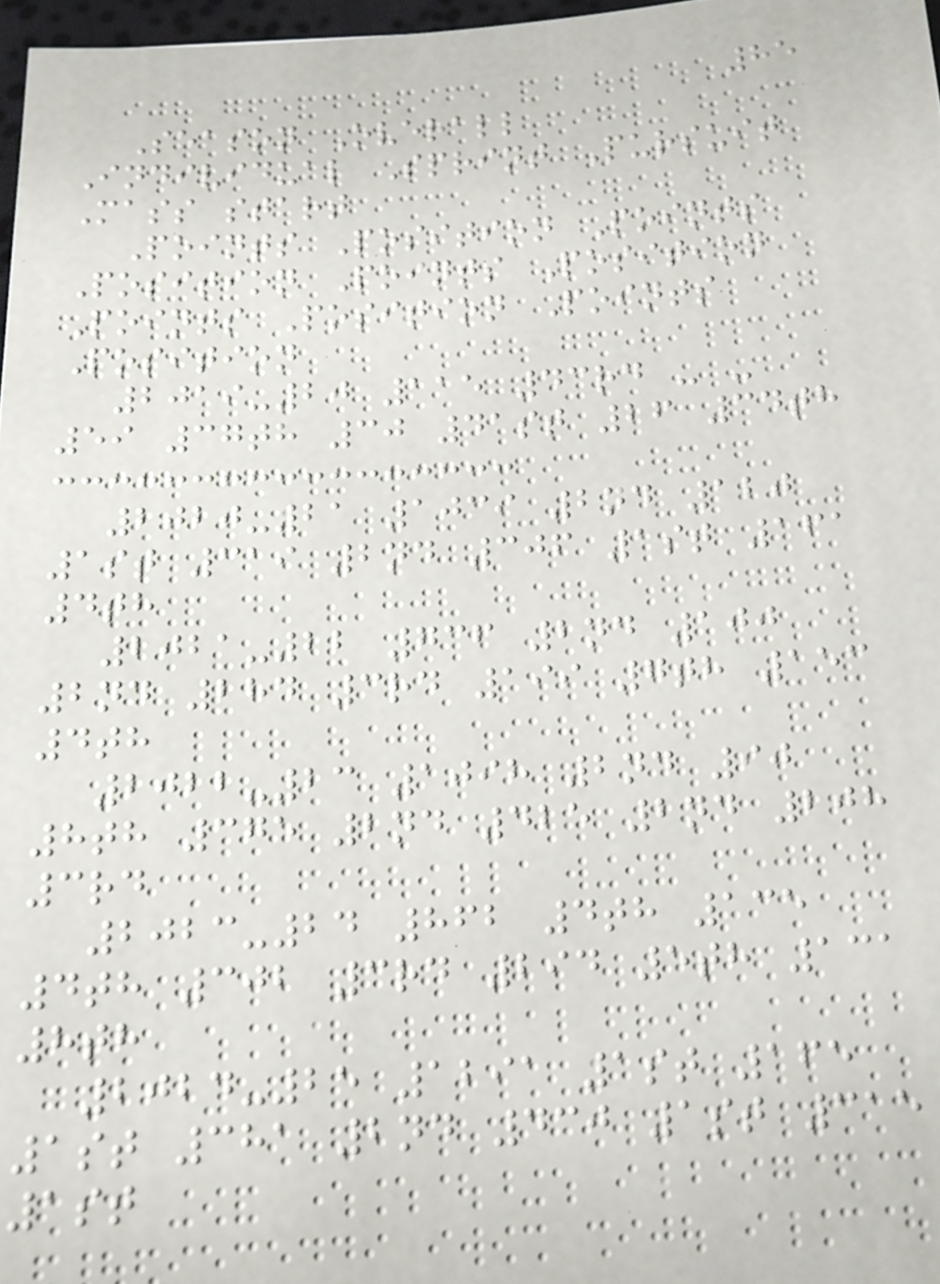85
Season Overall
Individual Sprint Pursuit
Mass start
Points Position Points
Position Points Position
Points Position Points
Position
2019-20 115 43rd - -
59 37th 30 41st 26 34th
2020-21 1039 2nd 120
1st 319 2nd 306 1st 161
4th
2021-22 736 2nd 100
2nd 284 3rd 199 7th 153
4th
2022-23 1098 2nd 90
8th 375 2nd 425 2nd 208
3rd
2023-24 862 4th 135
4th 302 3rd 294 5th 131
8th
2024-25 1291 1st 165
1st 381 2nd 430 1st 315
1st
